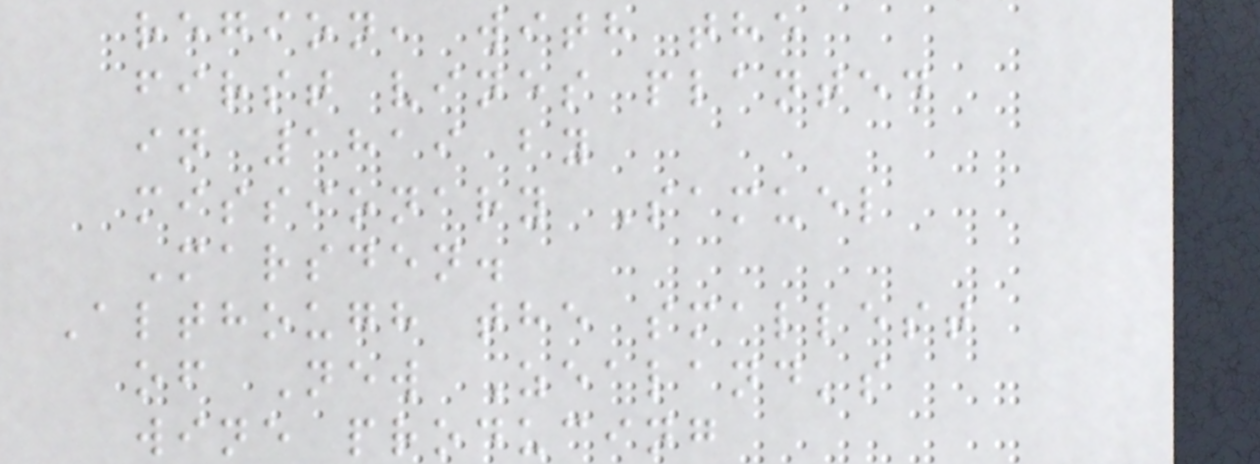region, with the
first vines planted
in 1819 by
missionary Samuel
Marsden.
Although the smallest
of New Zealand's
wine producing
